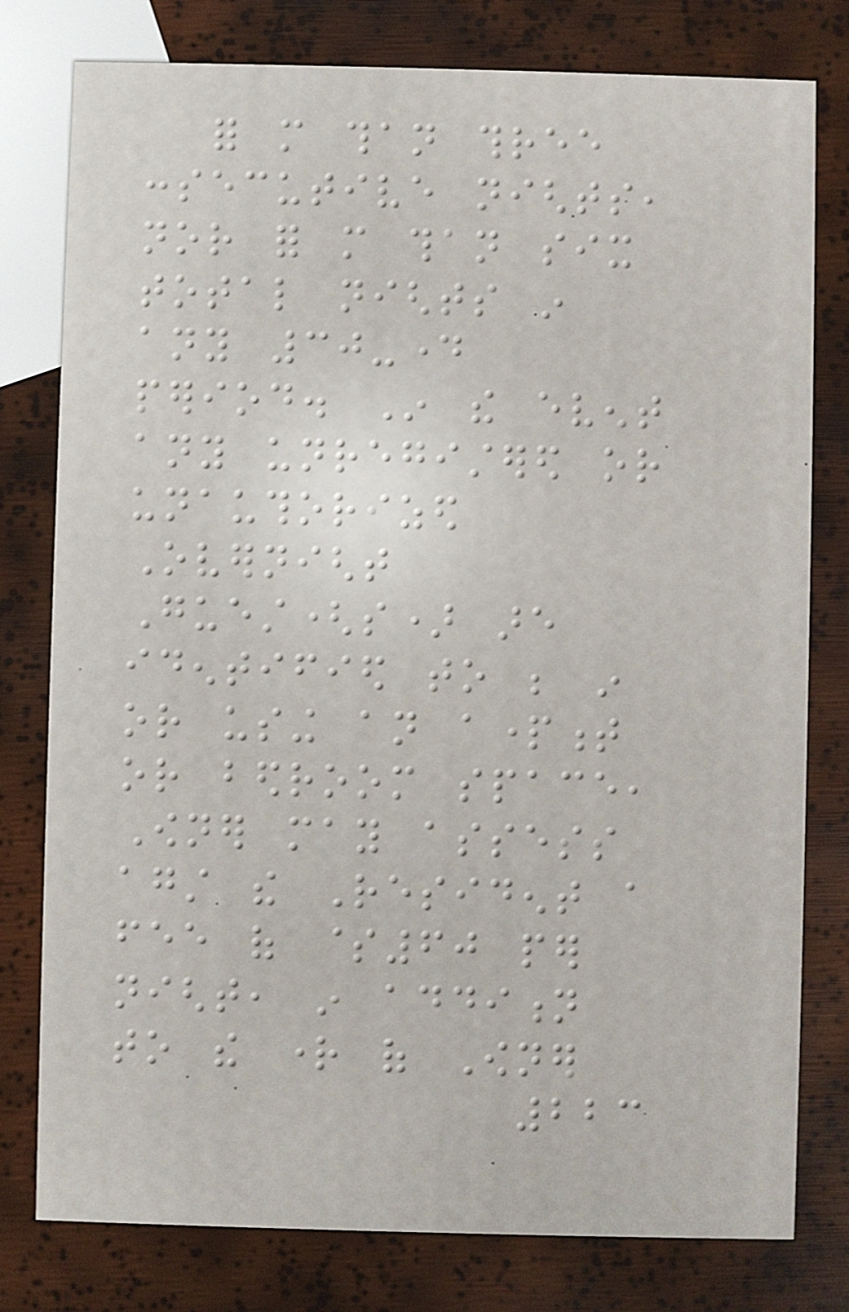for more than three
consecutive nights,
nor for more than six
total nights in
any 30-day
period. In the event
any unregistered or
unauthorized
Overnight
Guest(s) are
identified to be in
or using an apartment
or bedroom space,
Owner may assess
against the Resident a
fee of $60 per
night, in addition
to the right of Owner
223
